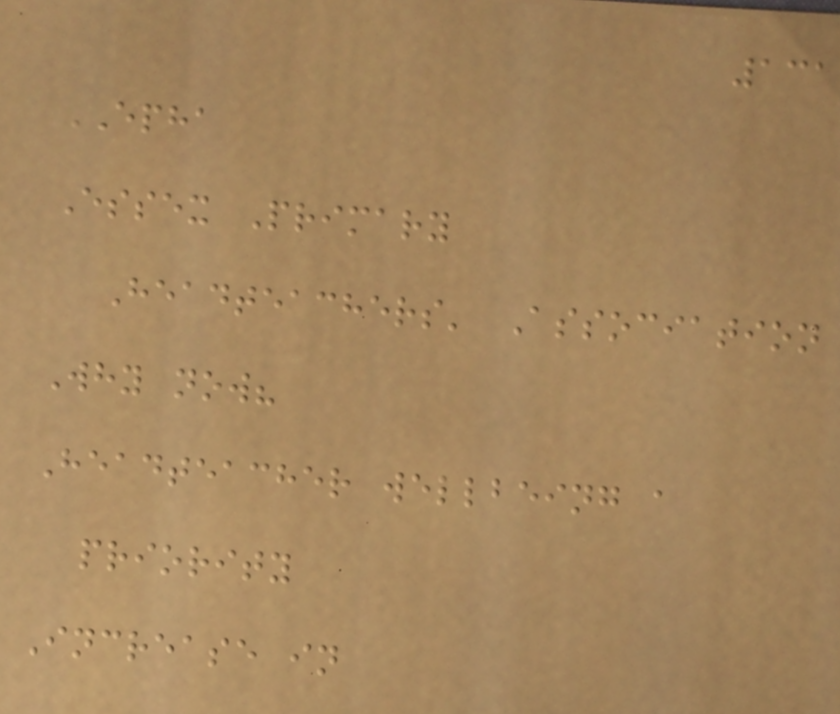131
EPHA
Essex Primary
Headteachers' Association
Why now?
Headteacher wellbeing a
priority
Increase in
